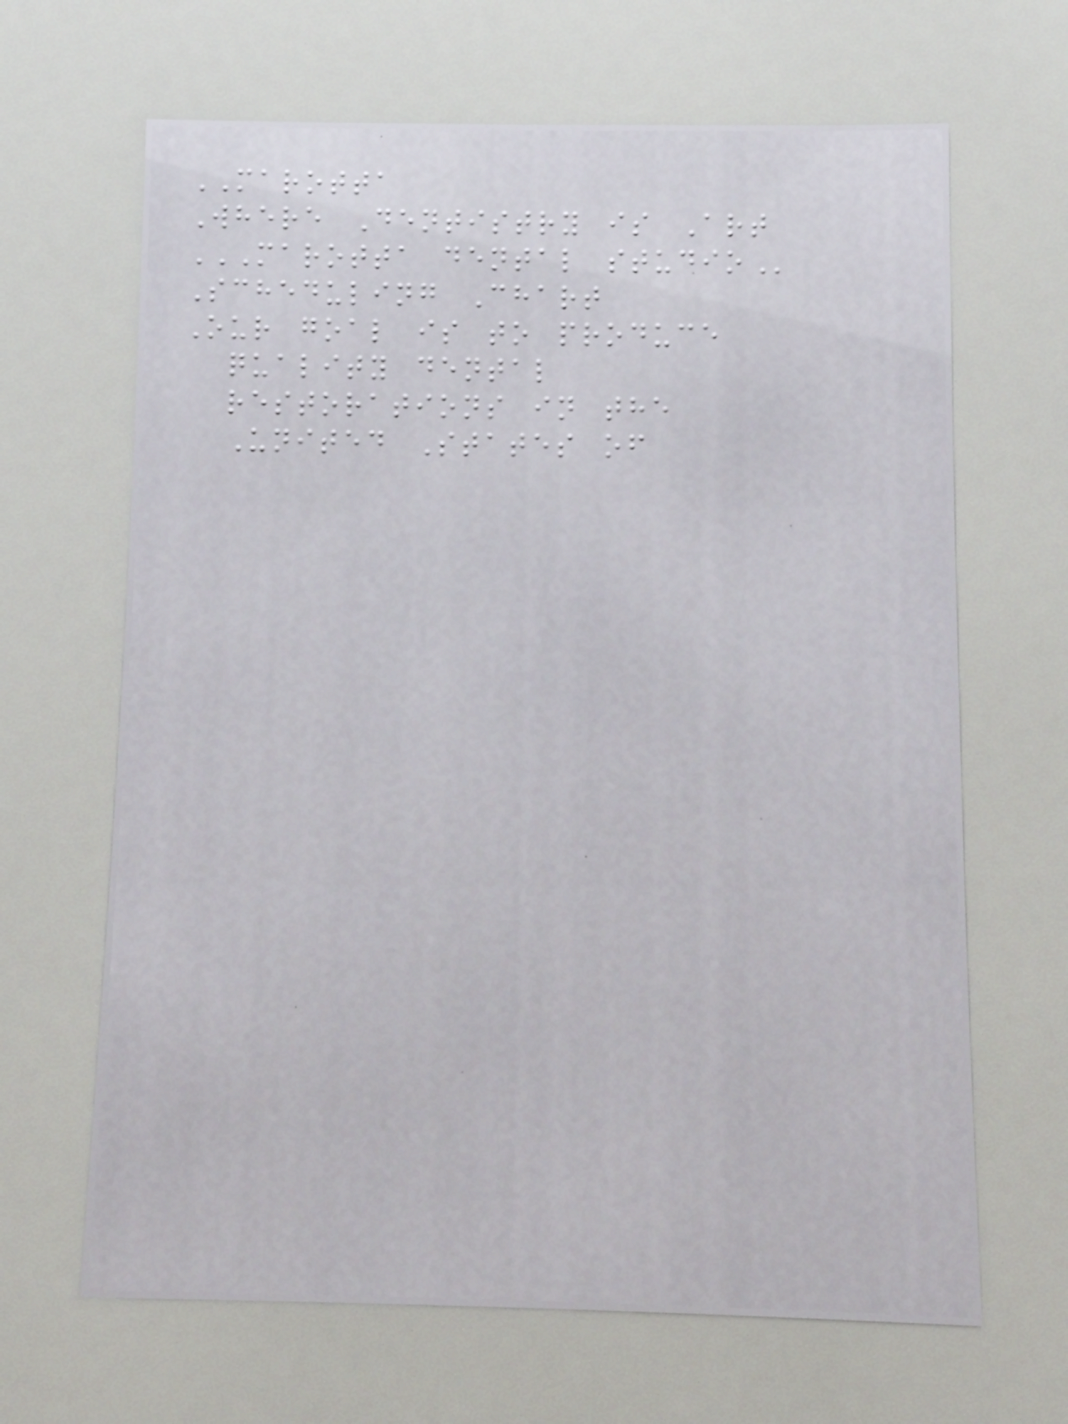MAROTTA
Where Dentistry is Art
MAROTTA DENTAL STUDIO
Scheduling Chart
Our goal is to produce
quality dental
restorations in the
United States of
